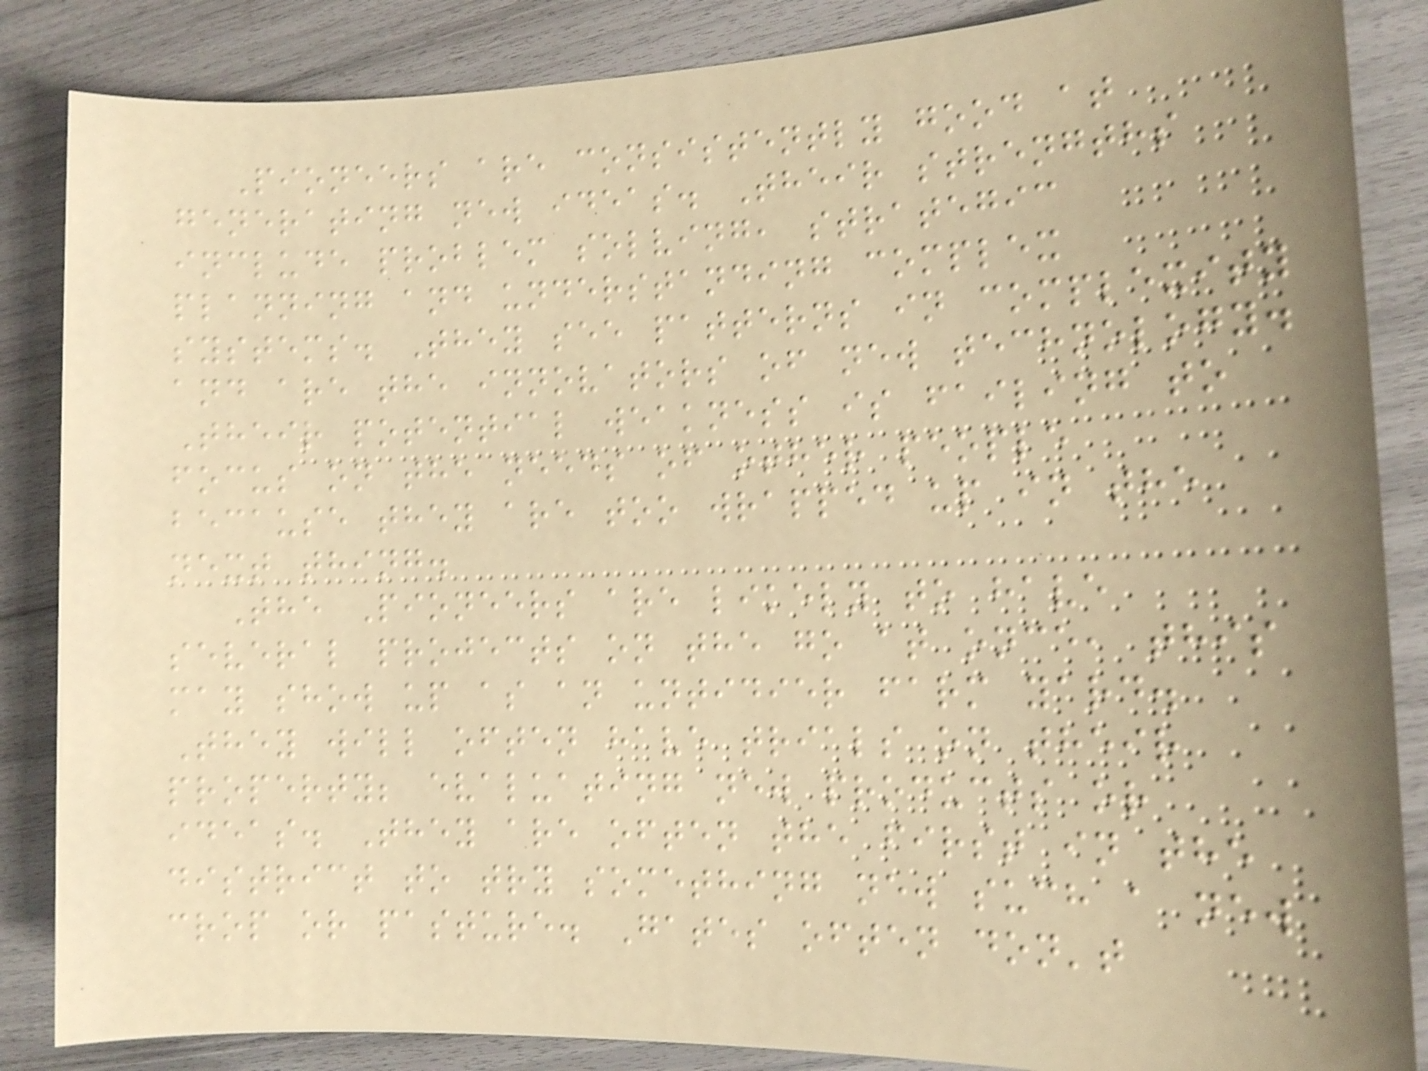Pioneers are consistently good at
generating new ideas. Their strengths
include problem solving, strategic
planning and understanding complex
systems. They see patterns in complexity
and are the innovators of new technology.
Their potential weakness is failing to
focus on the needs of other people
because they are too wrapped up in the
next thing.
The Pioneers are likely to have
several projects on the go at once, this
may show up as an untidier farm yard.
They will often have trials on their
property; evaluating new products or
ideas. They are often the first in the
district to try something new such a new
crop or pasture. Gates often don't
